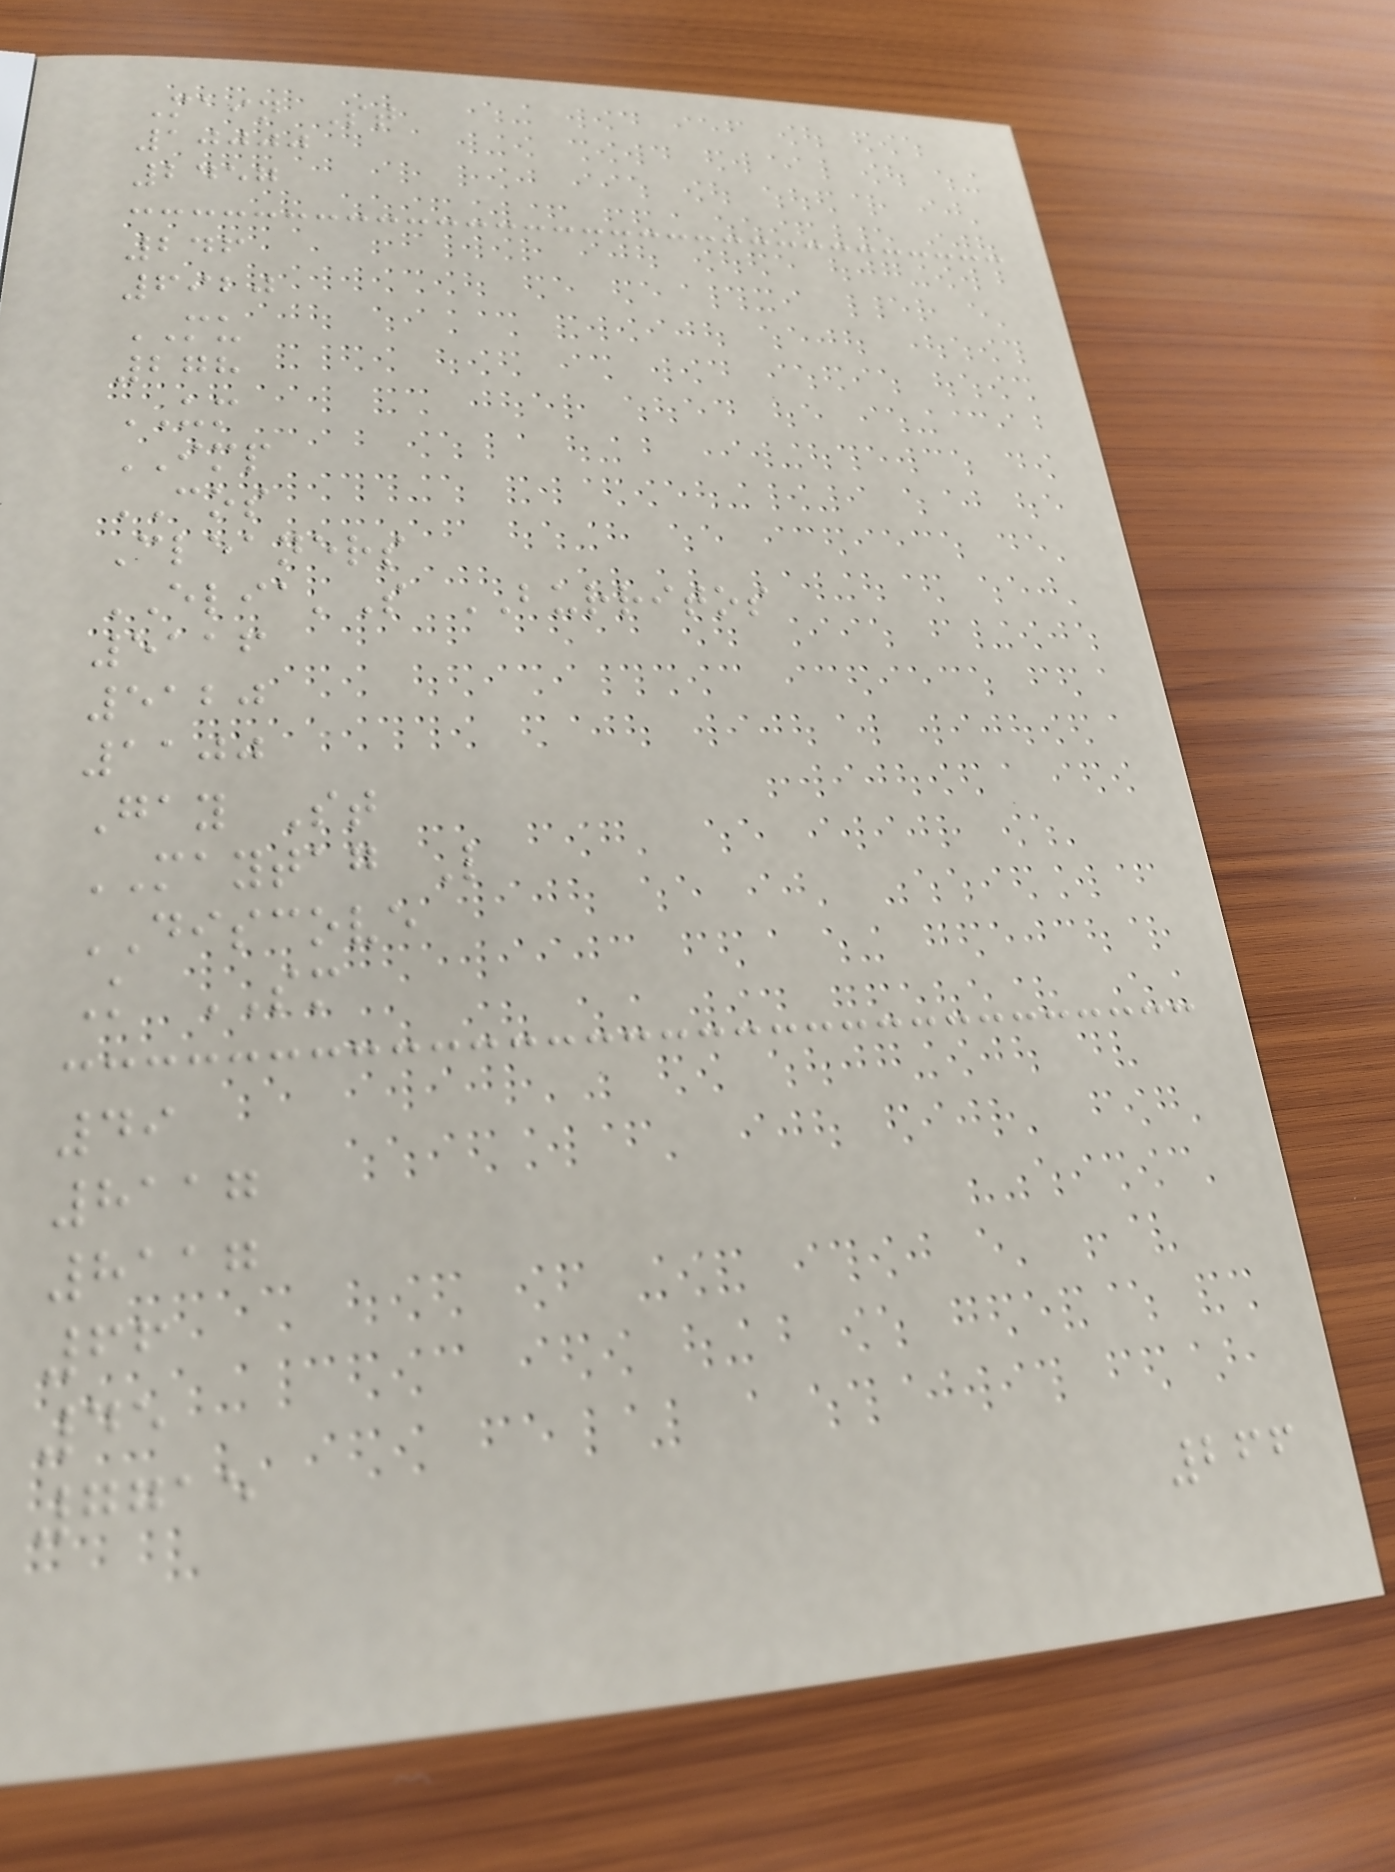Main St
10000
2457
246
6920
MU
278
UM
IMP
COS
Cleaners
ELIA'S BURRITOS
5116
5120
1100
Gay St
MAYTAG L
DISCOVE
K SM
49
8117
8117
66
45
7715
266
